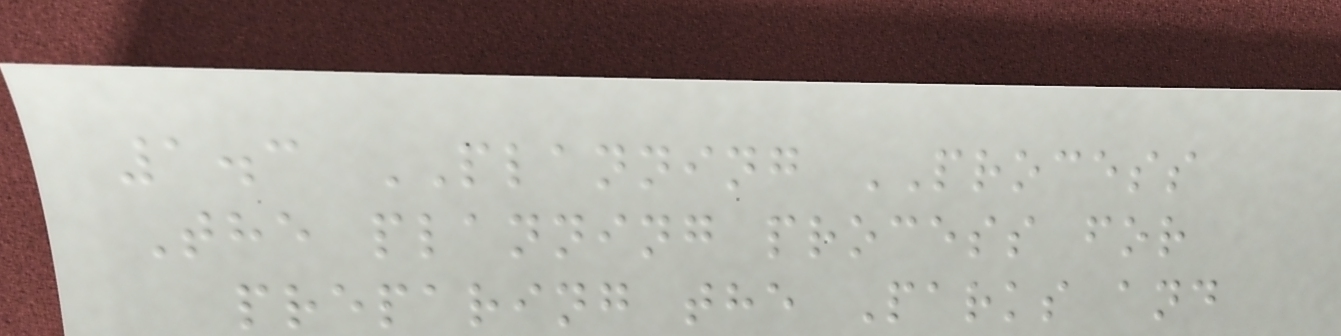1.3 PLANNING PROCESS
The planning process for
preparing the Parks and
